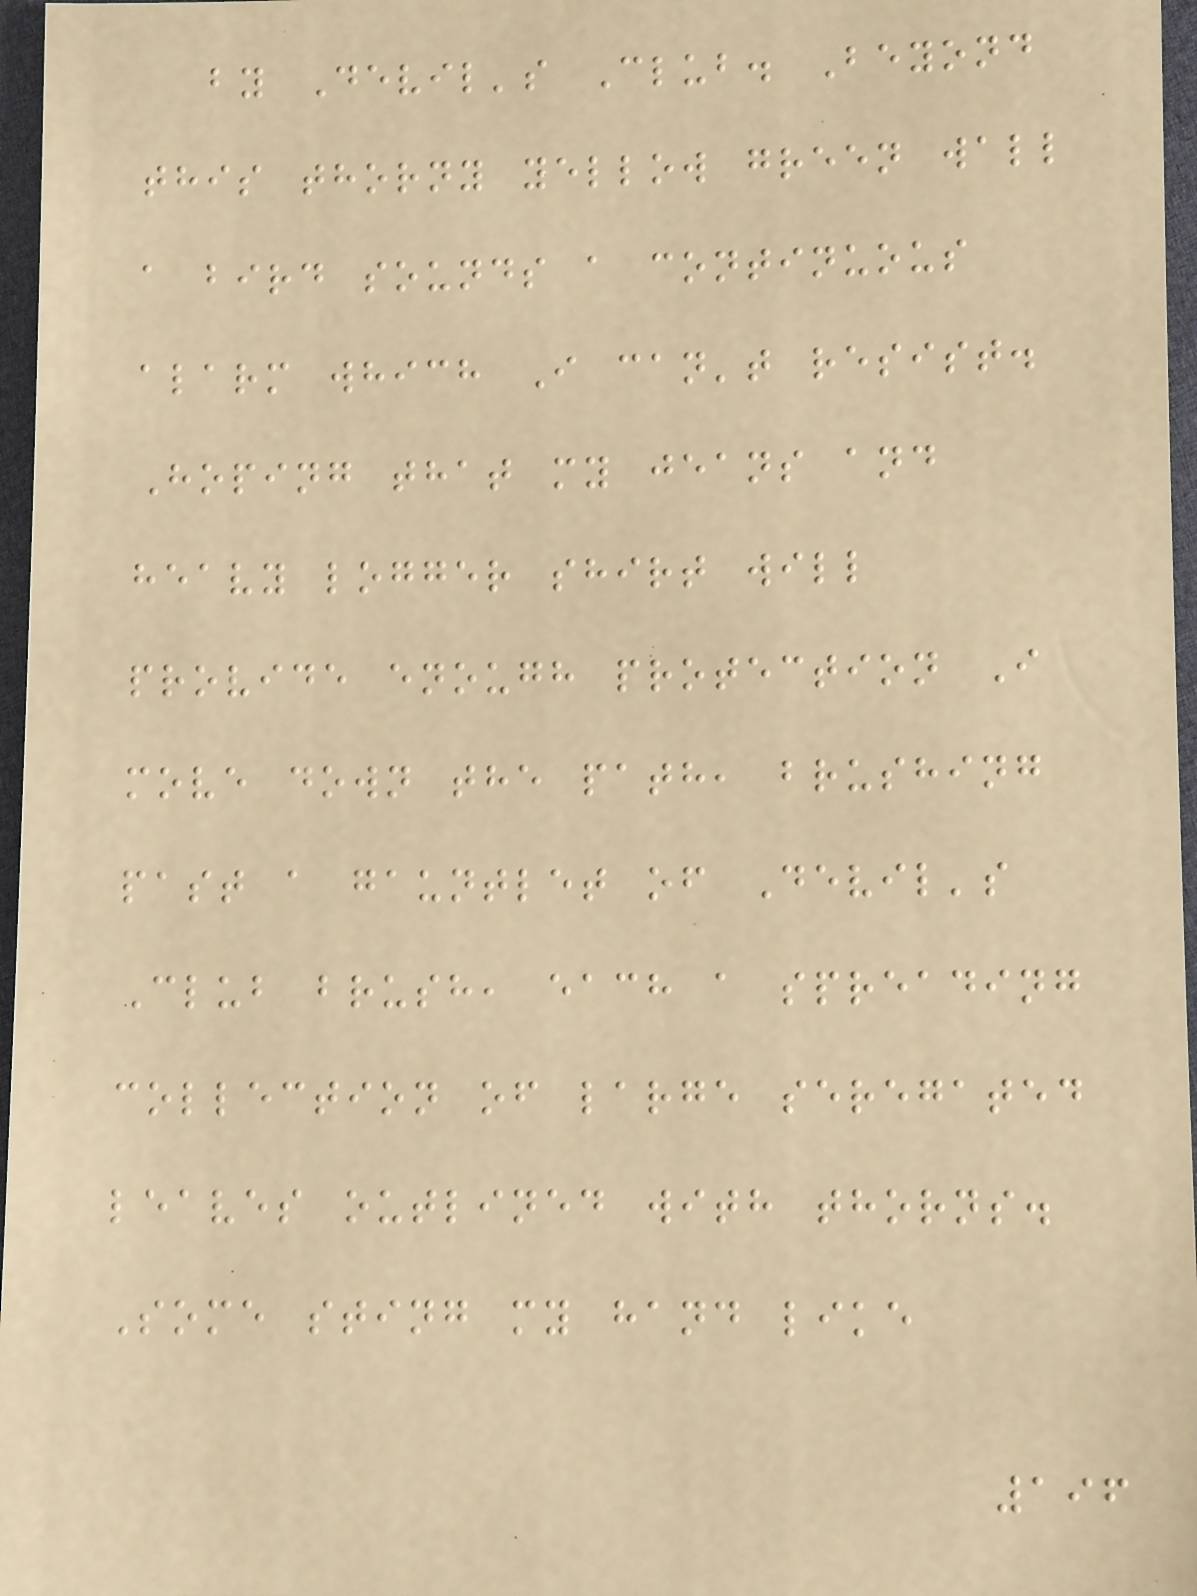by Devil's Club. Beyond
this thorny yellow green wall
a bird sounds a continuous
alarm which I can't resist.
Hoping that my jeans and
heavy logger shirt will
provide enough protection I
move down the path, brushing
past a gauntlet of Devil's
Club brush, each a spreading
collection of large seregated
leaves outlined with thorns.
Some sting my hand like
196
